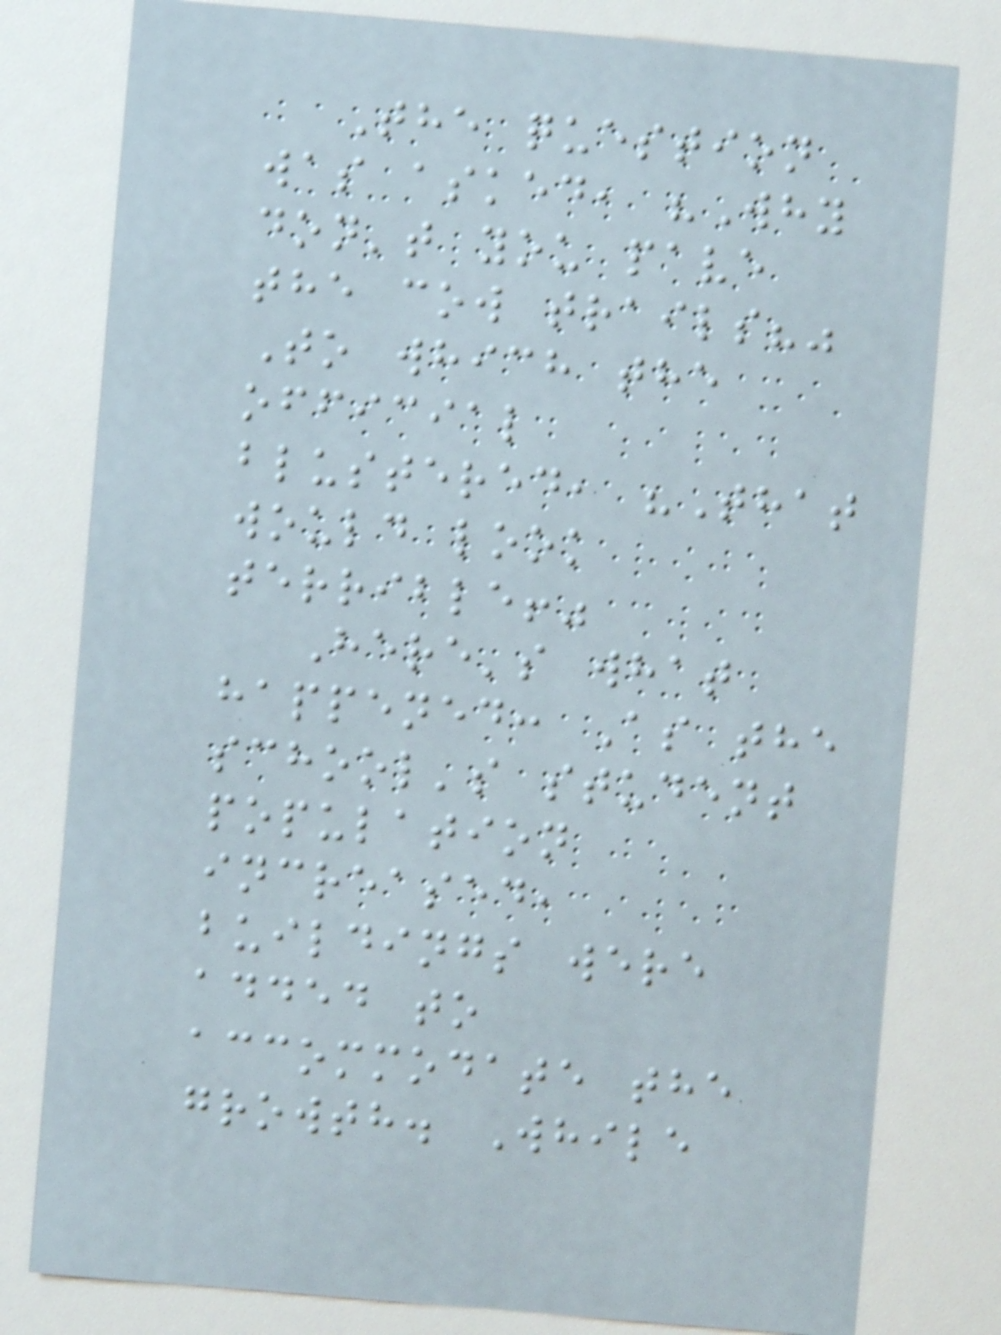The question
was asked, "Why
don't you pave
the cow trails?"
To which the
official
blustered, "That
would look
terrible!"
Here's what
happened: As the
school's student
population
increased,
buildings were
added to
accommodate the
growth. While
